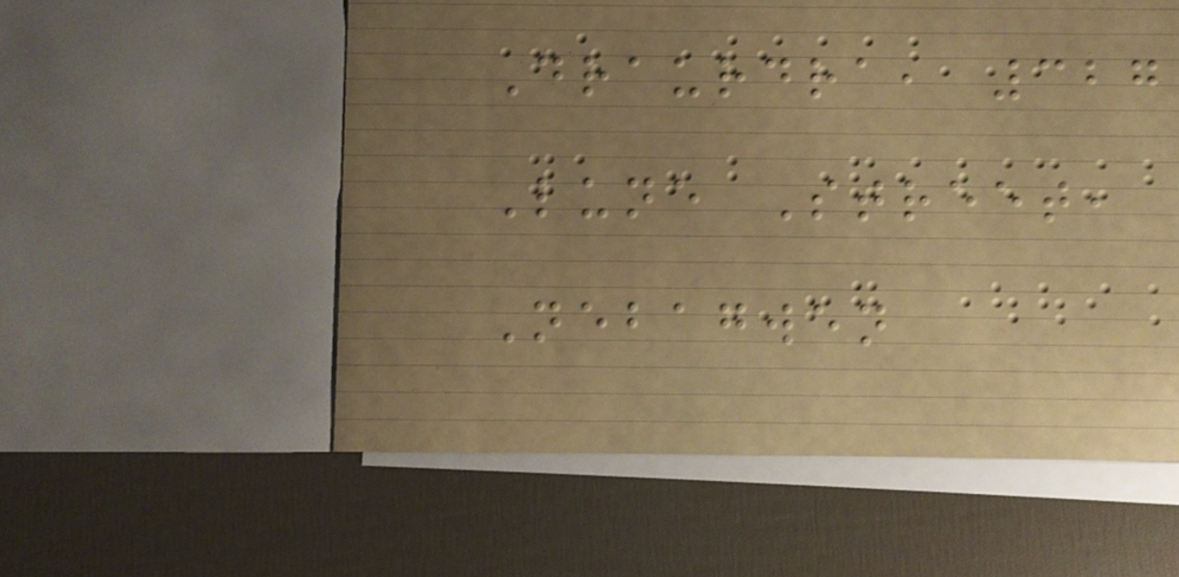Draurdra, 327
Lune Street,
Nebagwen
